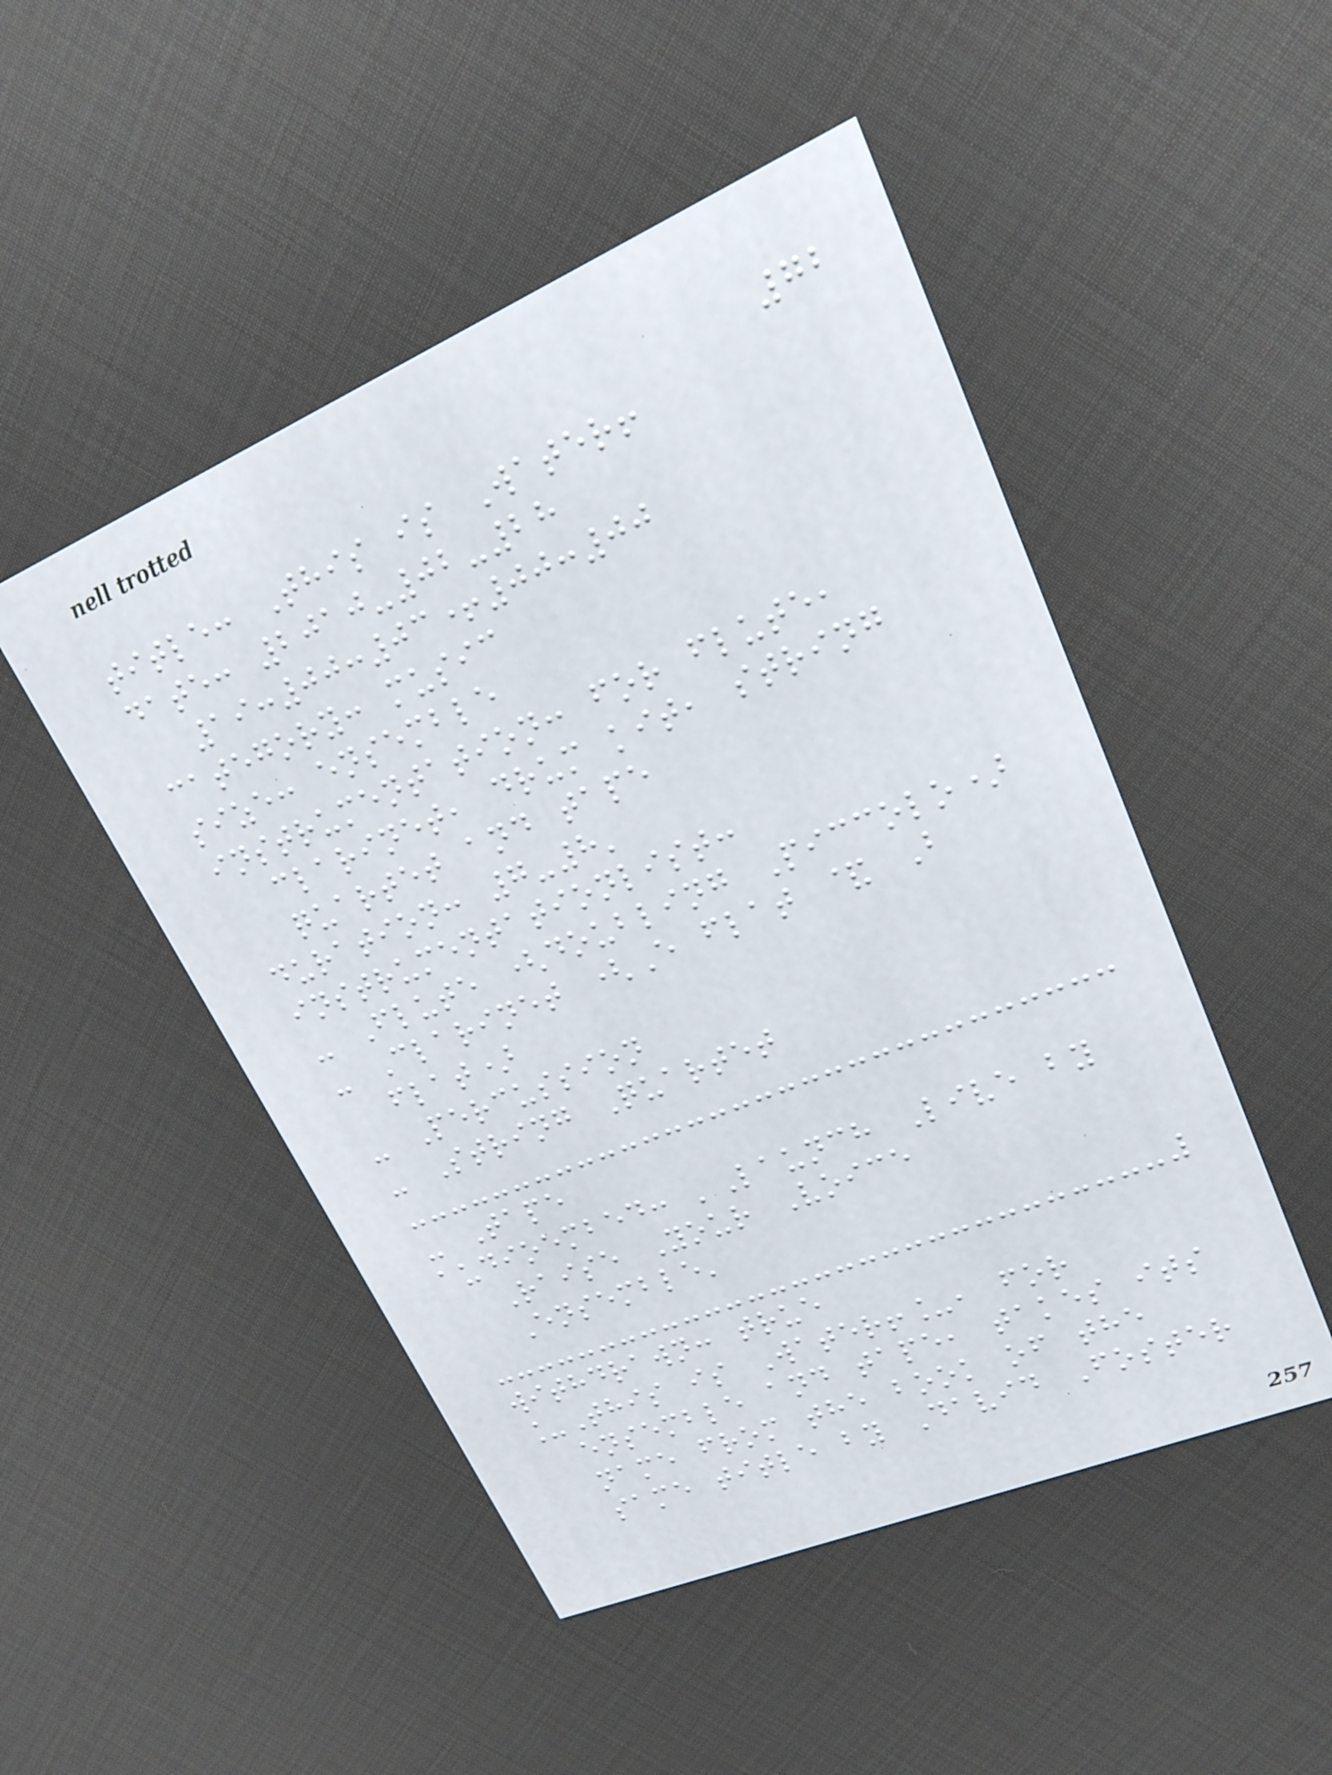72
title: This is Water!
date: 2010-02-28
19:00:03+00:00
category: music
size: ensemble
instrumentation: for flute,
clarinet, drum kit, string
quartet and tape
duration: 7-8'
instrumentationlist:
- Flute (doubling Piccolo)
- Clarinet (E flat & B
flat)
- Percussion
- String Quartet
- Tape
audioembed: 'Launch Live by
Raise Your Voice
Ensemble'
withdrawn: true
_This is Water!_, for
ensemble and tape, takes its
name from the book of the
same title by David Foster
